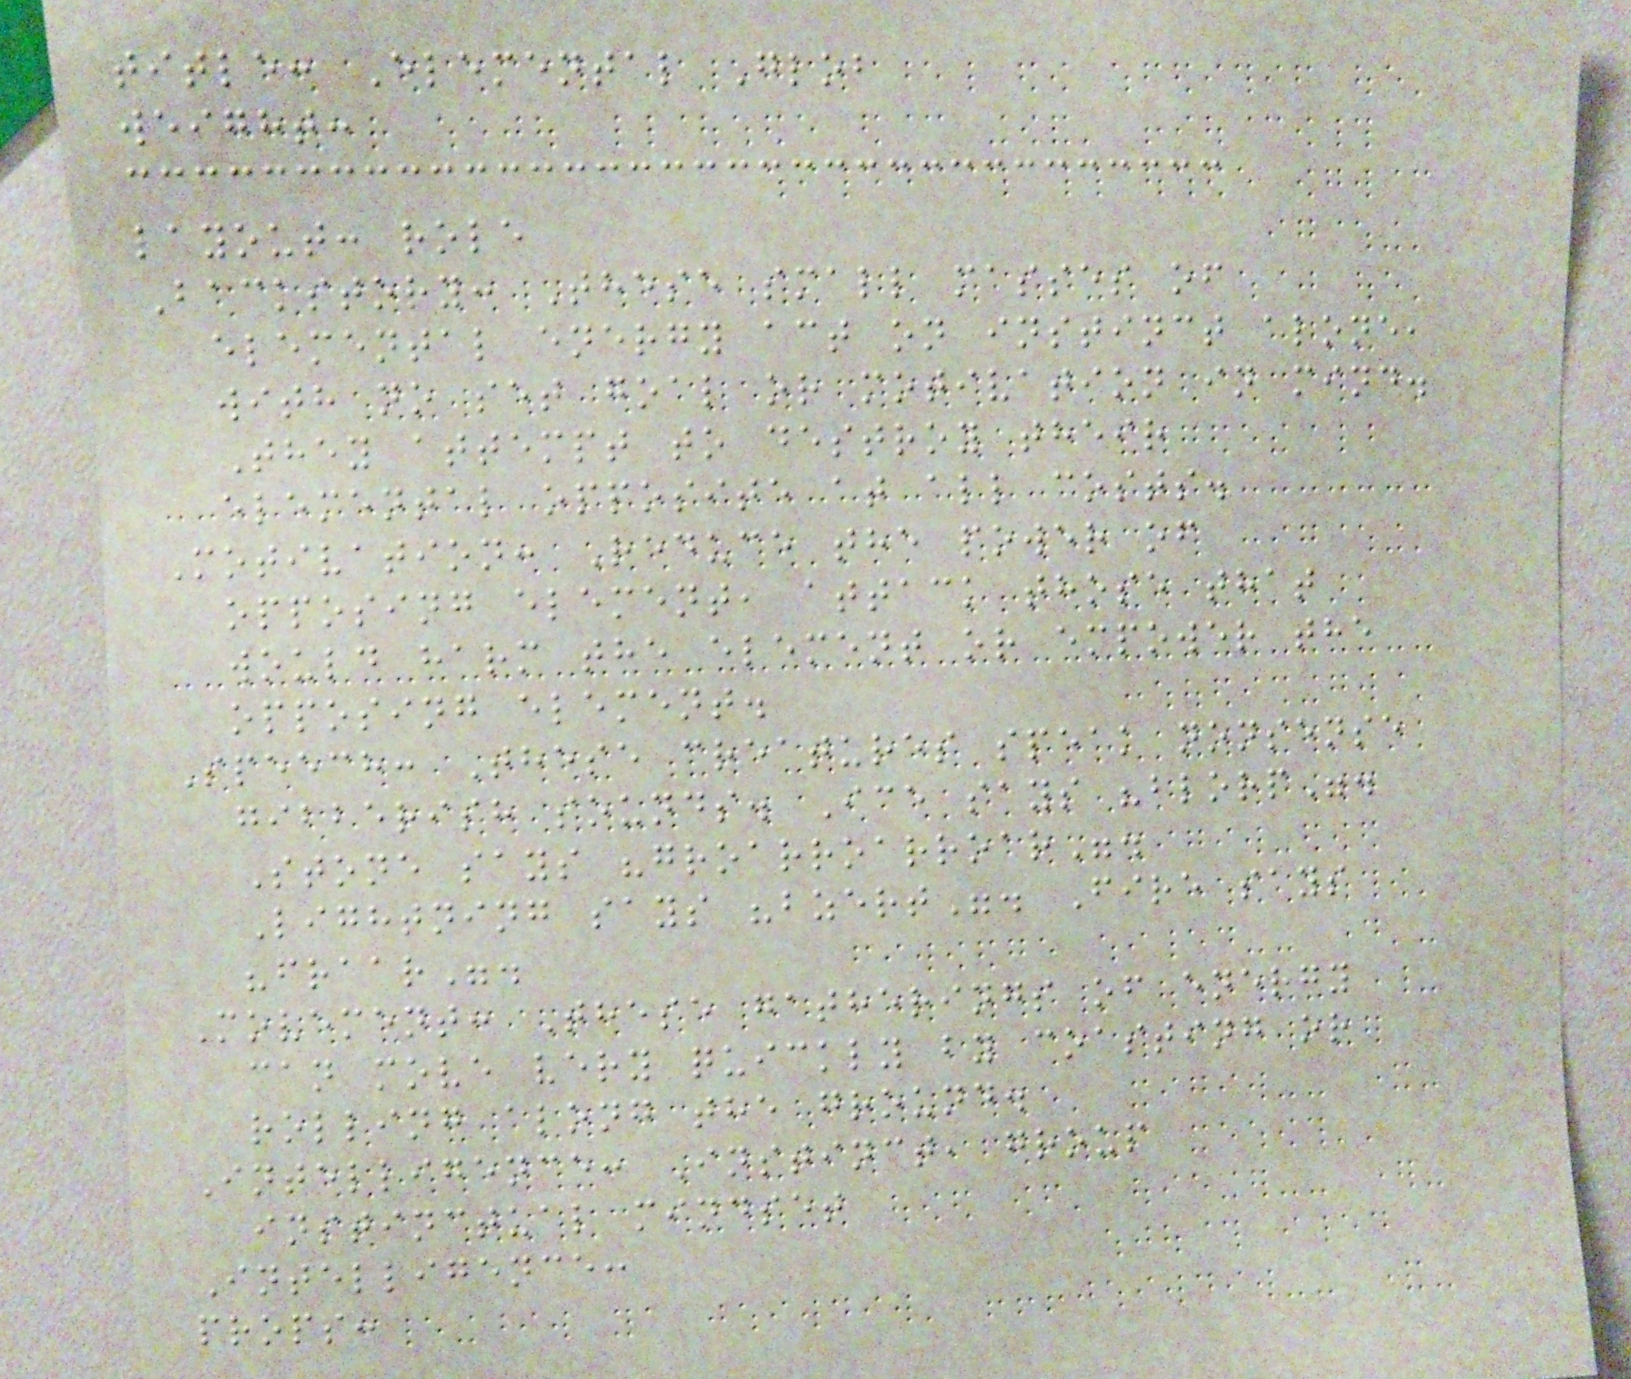title: Elemental Glob
weight:
layout: role
Backstory: These small masses of
elemental energy act on instinct alone,
with no set goal or motivation in mind.
They attempt to destroy their
elemental opposite at all costs.
Motivation: Reduce the power of
opposing element, attack those that
would harm the element or empower the
opposing element.
Speech: These creatures speak nonsense
gibberish sounds. Ice says "blorp".
Stone says "groarroarroar".
Lightning says "bzert". Fire says
"fraar".
Movement: These gatherings of energy
can move very quickly by coasting or
rolling along the ground.
Intelligence: Instinct, group
instinctual mindset
Intelligence:
props:
